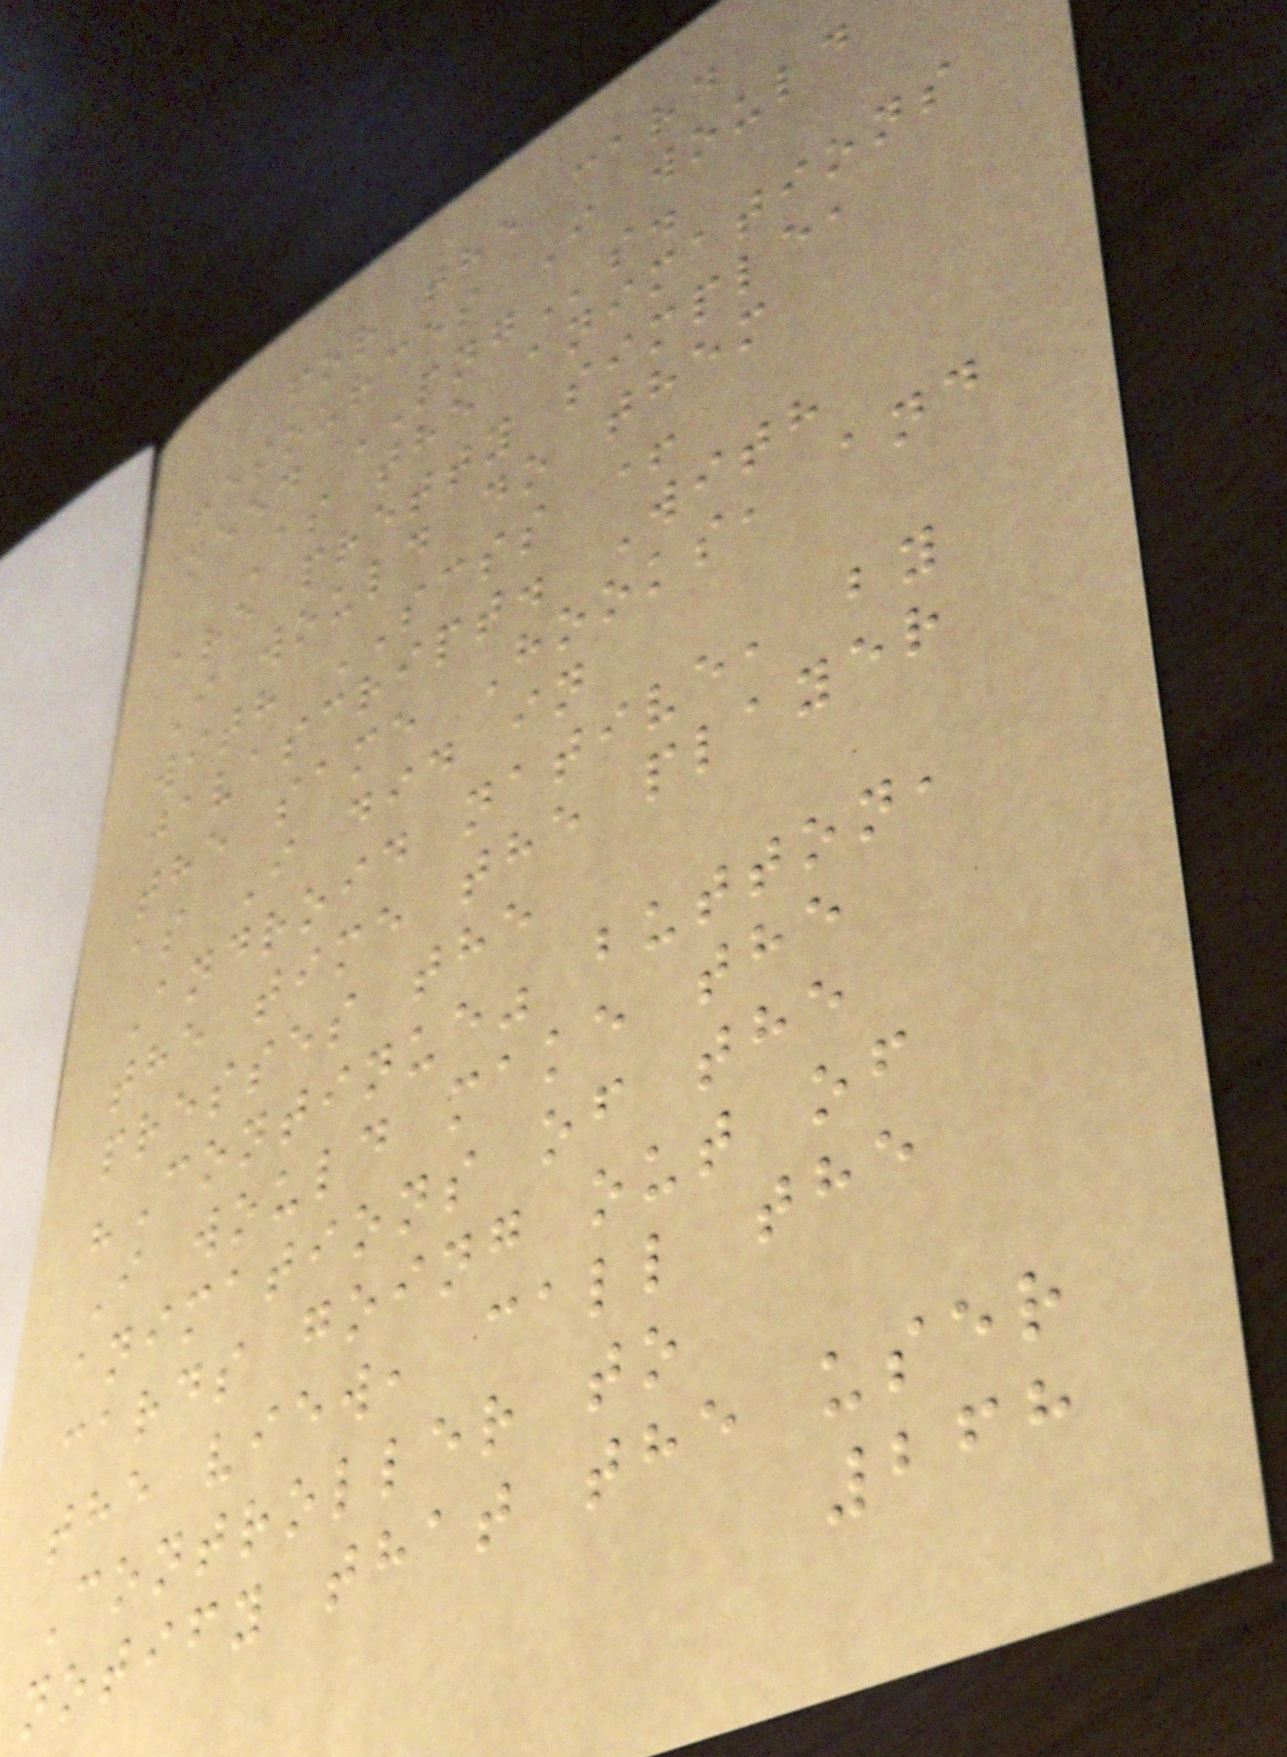For the card
resources I would
need PNGs.
As the animations
are pretty simple,
I would do them
with SCSS +
javascript. With
the same Hooks, and
as I did in
Android native, by
the time the player
presses the
"Continue" button,
I would make the
animations of the
cards going out of
the view, call the
Controller to
notify that the user
268
